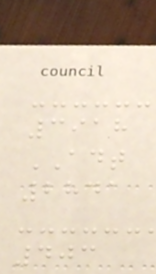3918
ADT
2841
403
